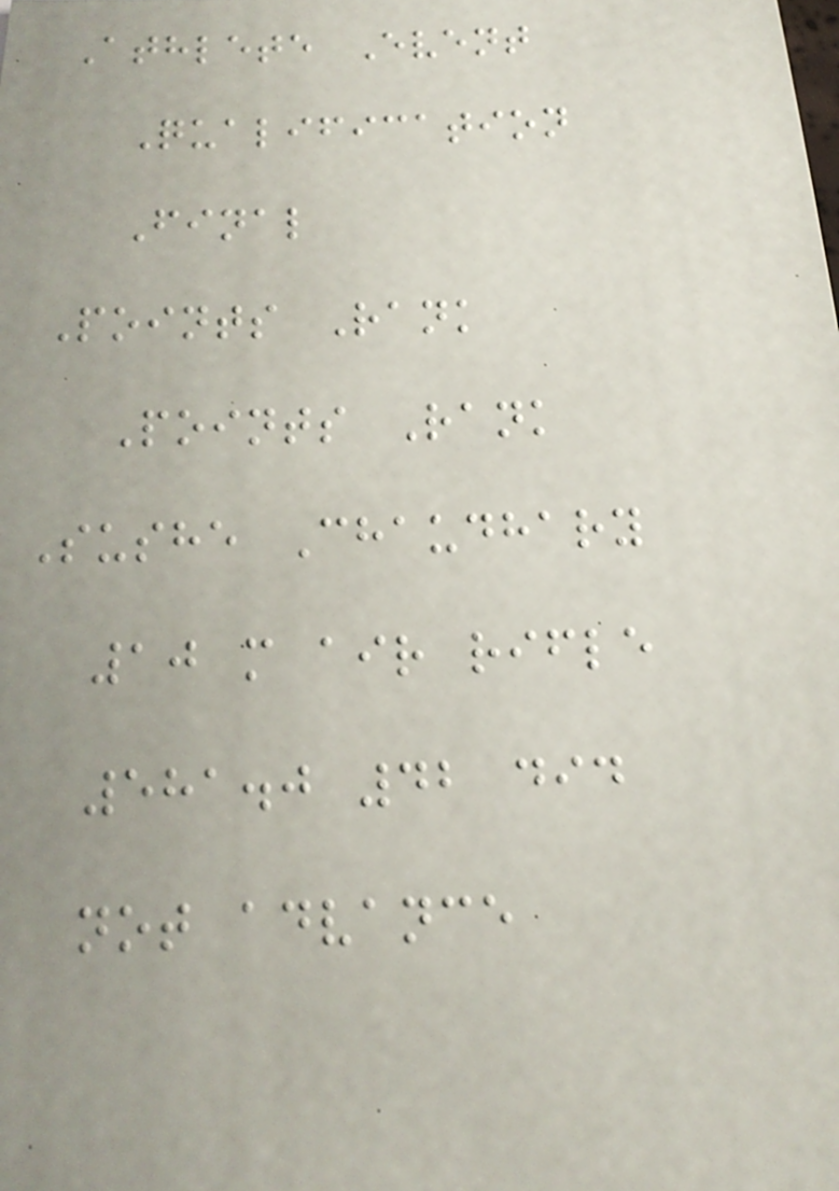Athlete Event
Qualification
Final
Points Rank
Points Rank
Sushe Chaudhary
10 m air rifle
581.0 42 did
not advance
